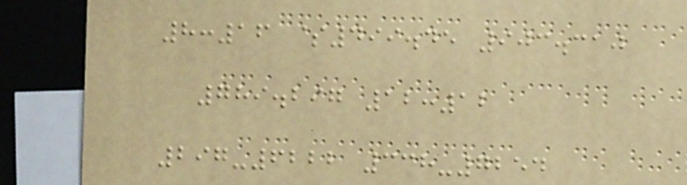8:16 $499.45 903.310
789.297 12:12
297-6222 338-7254
